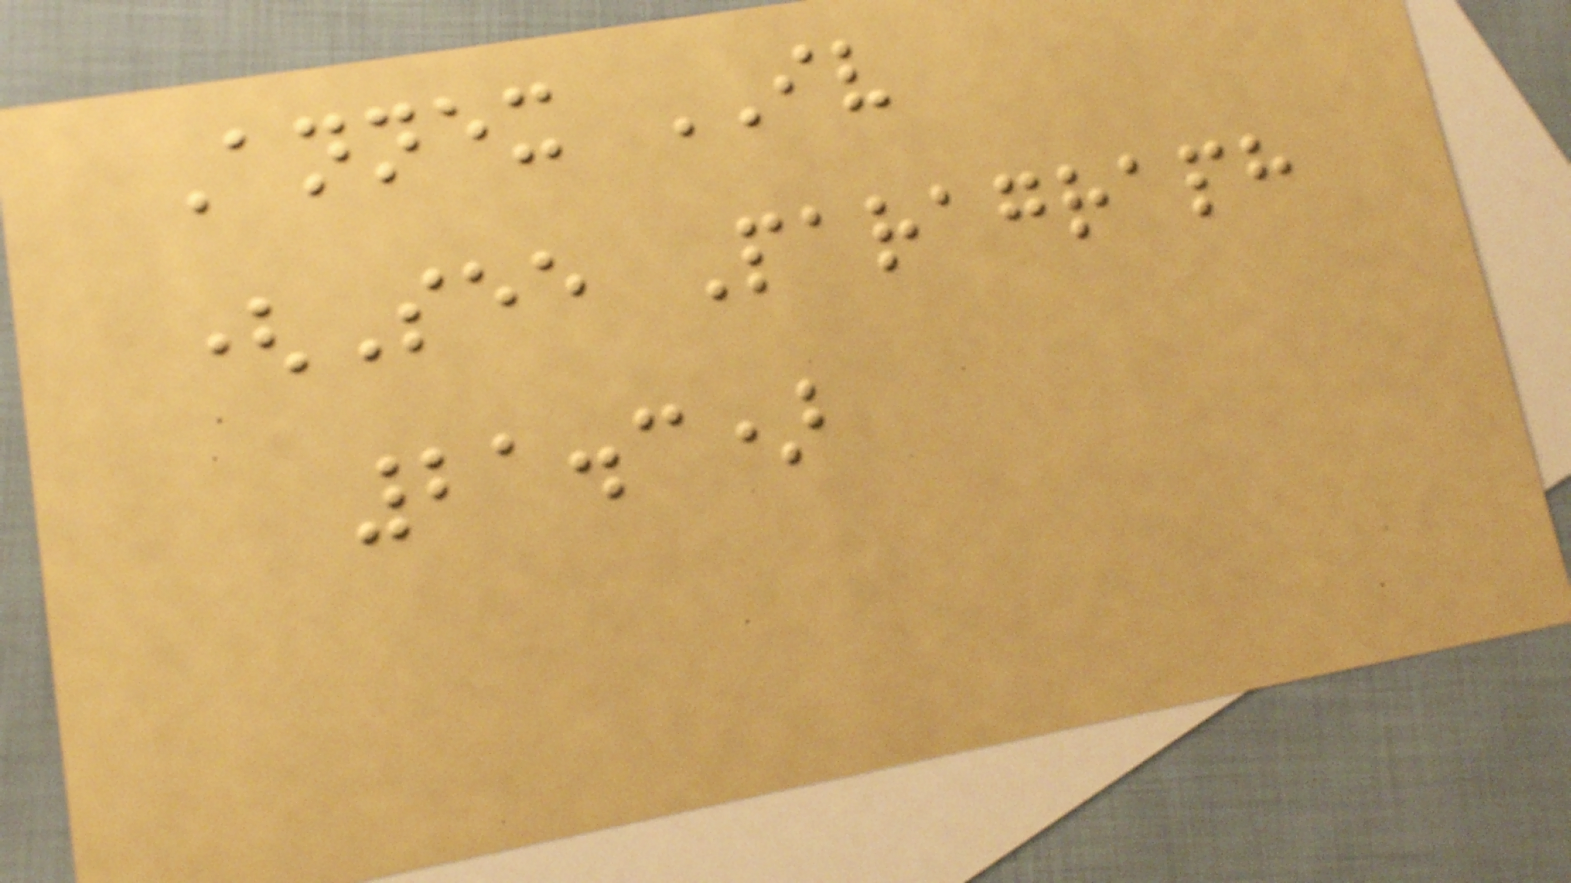Annex IV
(See Paragraph
21.3)
